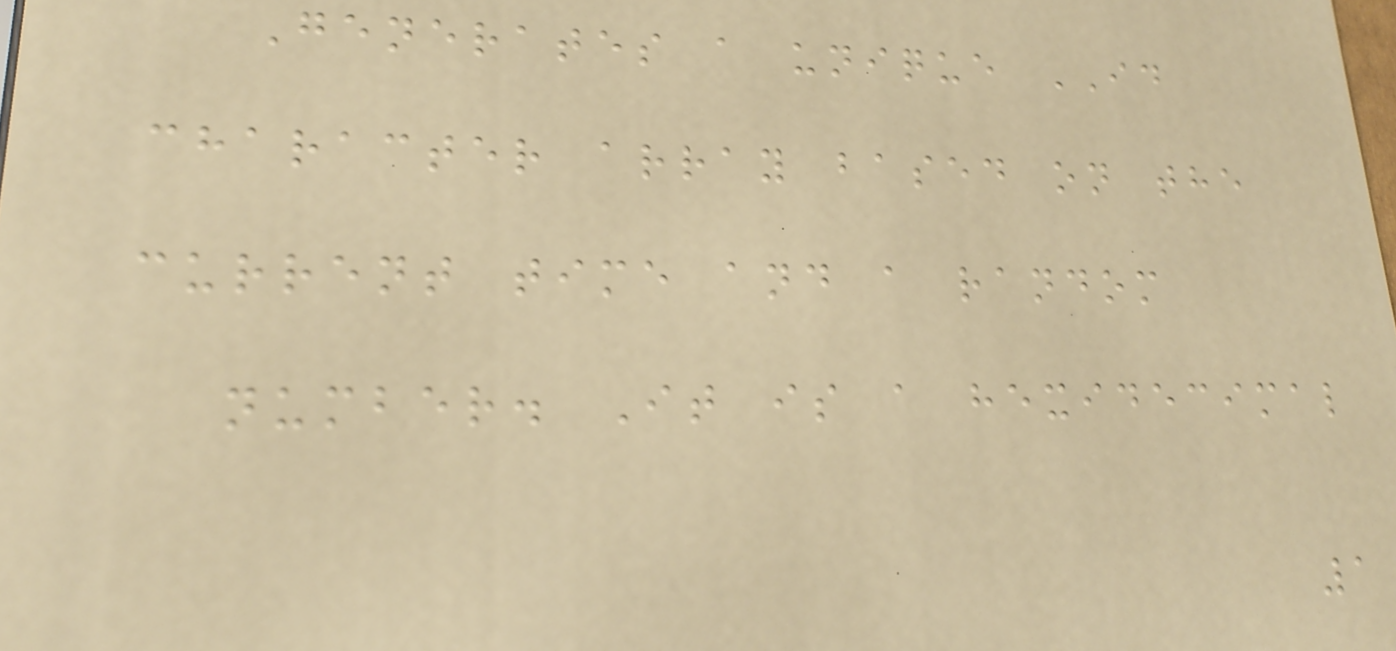Generates a unique ID
character array based on the
current time and a random
number. It is a hexidecimal
1
